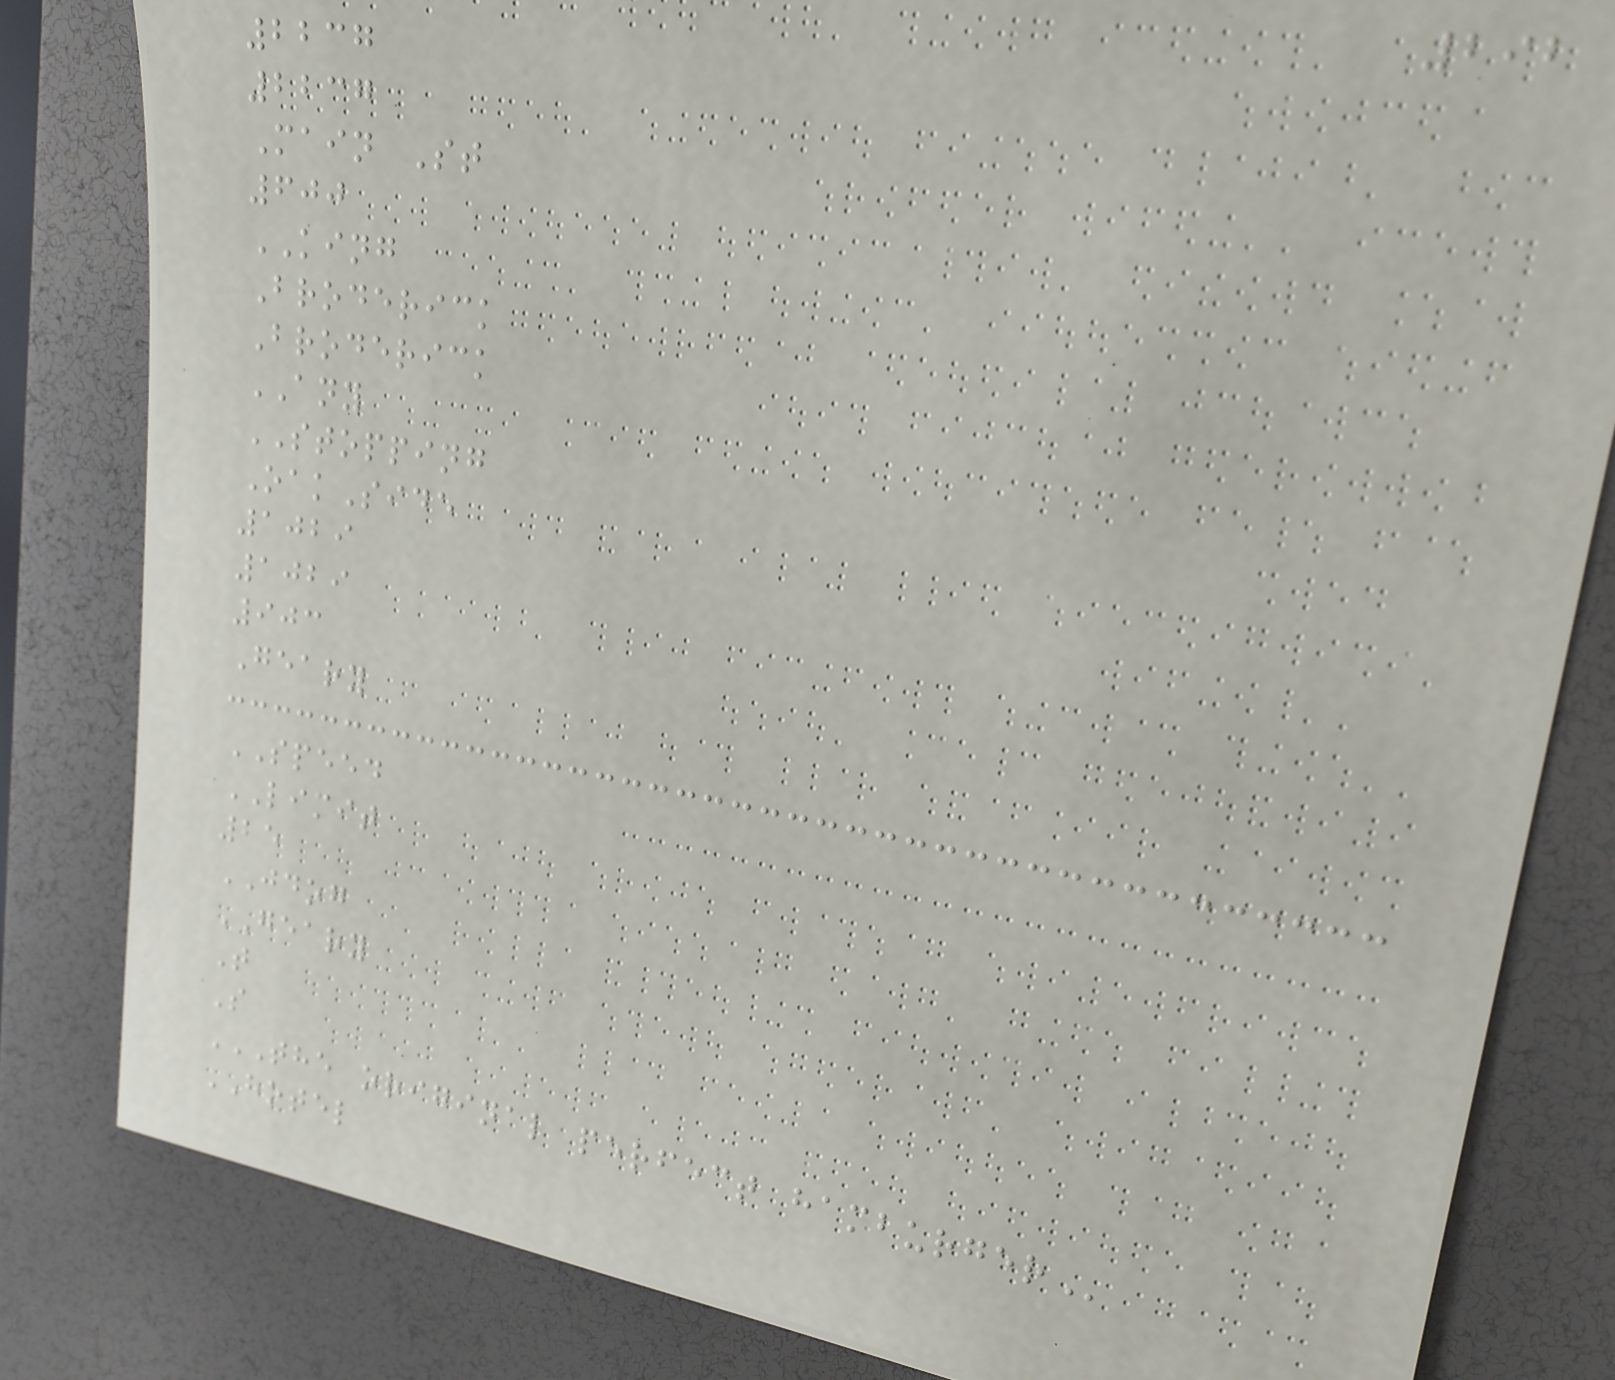292
2237
2237
Main St
600
KING
Broderick
Broderick
ANY
STOPPING
OakSide
1029
1029
903
Geary
SPEED
LIMIT
25
JDOG
GEARY
T
S
THE ORIGINAL PERFECT HAMBURGER
HOTEL
